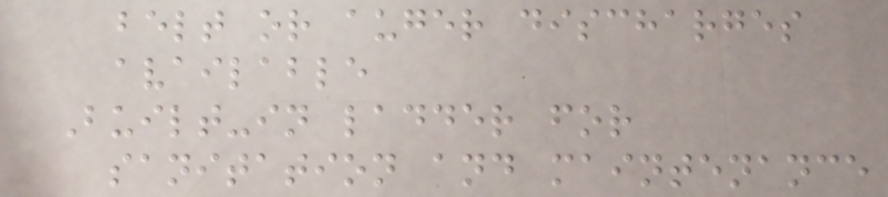belt or auger discharges
available
Built-in ladder for
sanitation and maintenance
